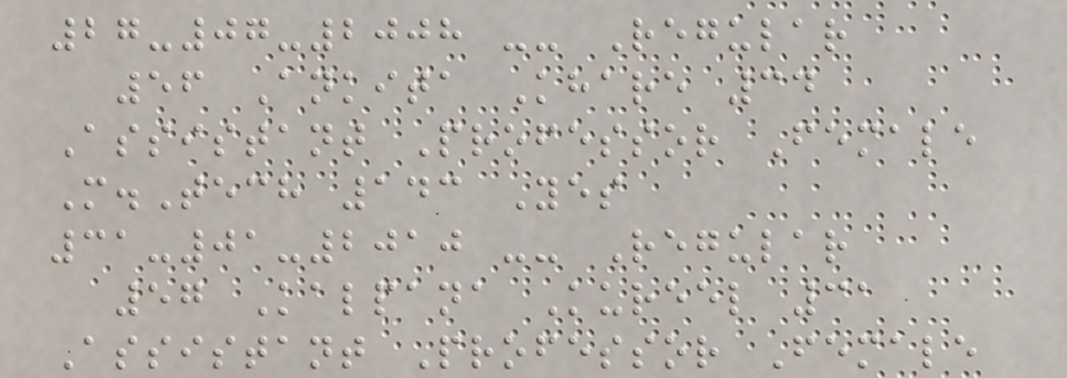27-07-2008 -- Regular
56 Ankita Khare 34
Assistant Professor Female
M.Tech 143 Yes
31-01-2010 -- Regular
57 Kalpana Kureel 31
Assistant Professor Female
